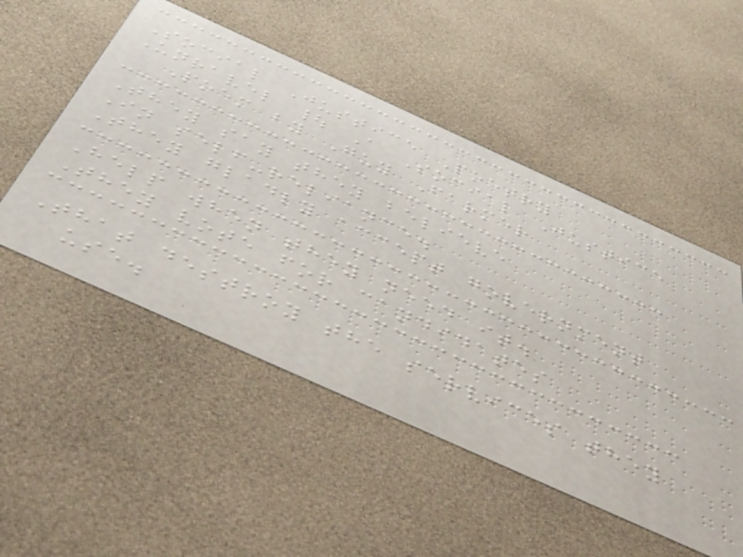Social Justice Poetry
Unravel | A Social Justice
Poem by Guy Farmer
They say they believe
In self-reliance.
They gladly accept government
Help when they need it.
They vote for candidates
That destroy the services they
use.
